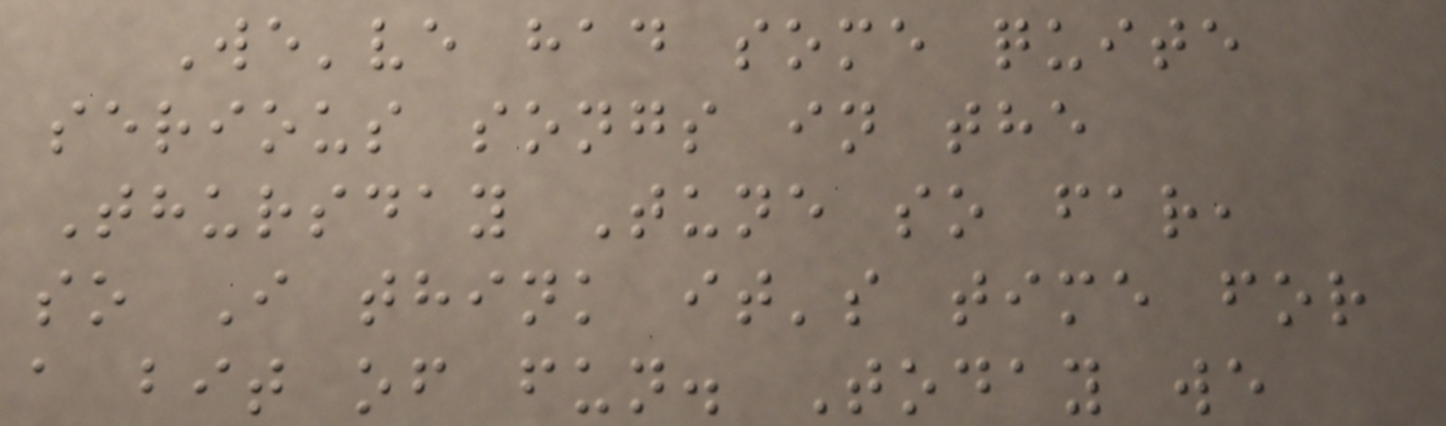We've had some quite
serious songs in the
Thursday Tune so far,
so I think it's time for
a bit of fun. Today we
